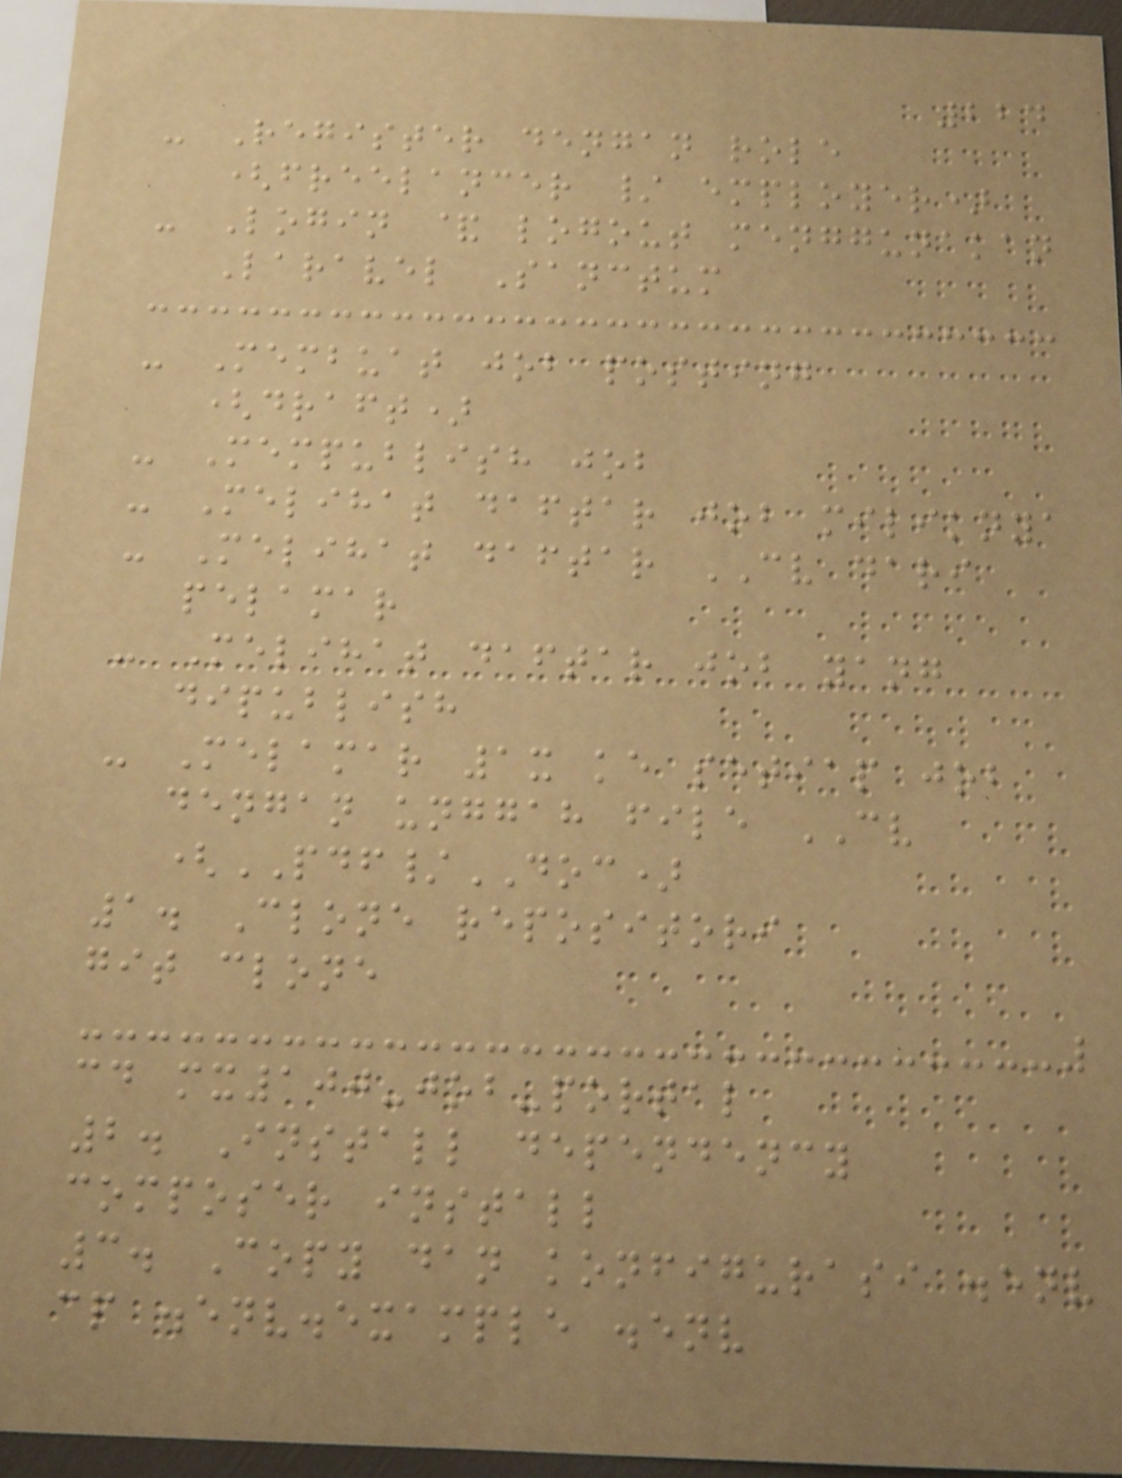224
- Register dengan role
(freelancer / employer)
- Login & logout menggunakan
Laravel Sanctum
- Membuat job posting
(draft)
- Mempublish job
- Melihat daftar job miliknya
- Melihat daftar CV dari
pelamar
- Melihat daftar job yang
dipublish
- Melamar 1x ke setiap job
dengan unggah file CV
(PDF/DOC)
1. Clone repositori
git clone
cd mx100-job-portal
2. Install dependency
composer install
3. Copy dan konfigurasi .env
cp .env.example .env
